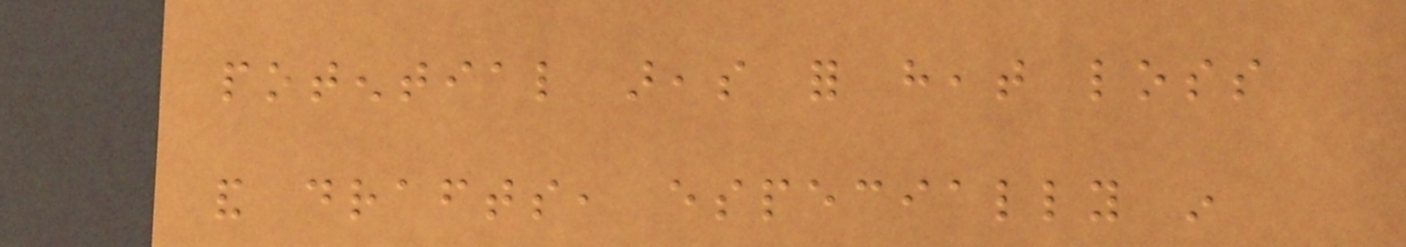potential areas for heat loss
and drafts, especially in
